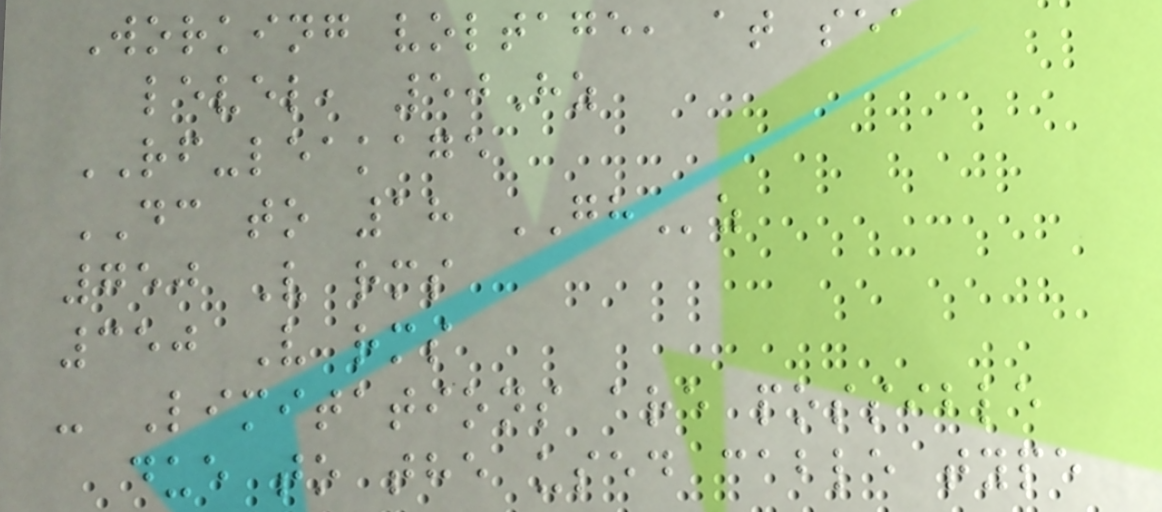Working voltage, at sea
level, 50Hz
RF-leakage
DC to 18 GHz
750 V rms
350 V rms
- Limitations are possible
due to the used cable type
